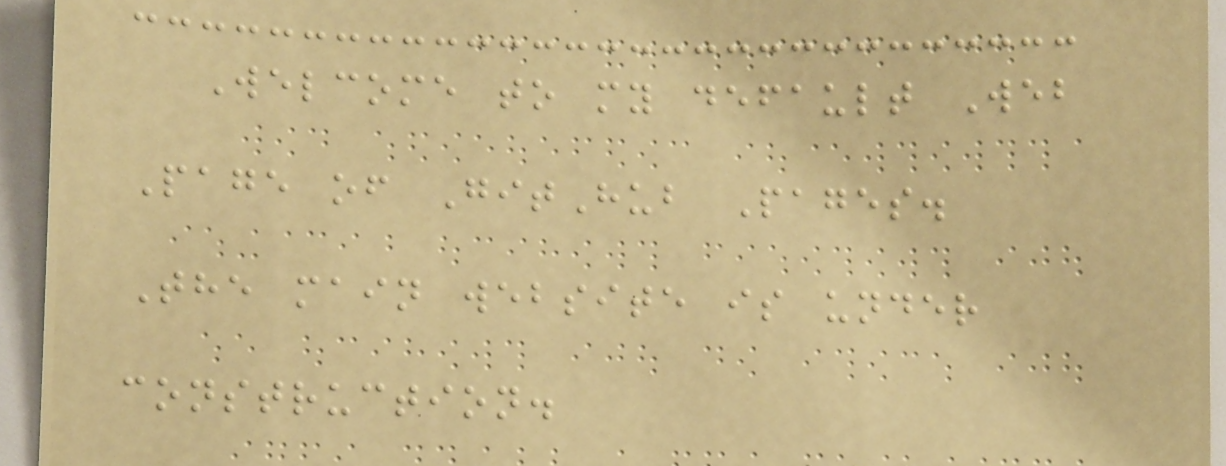Welcome to my default Web
Page of GitHub Pages.
The main website is under
construction.
